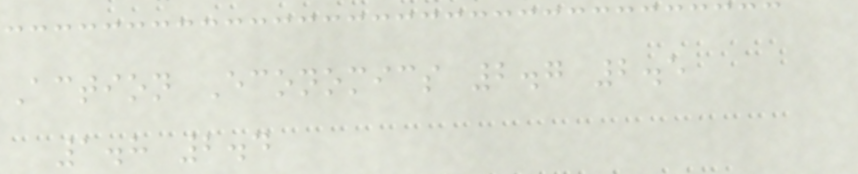Action Economics 2.7 2.5
1.8 2.4
